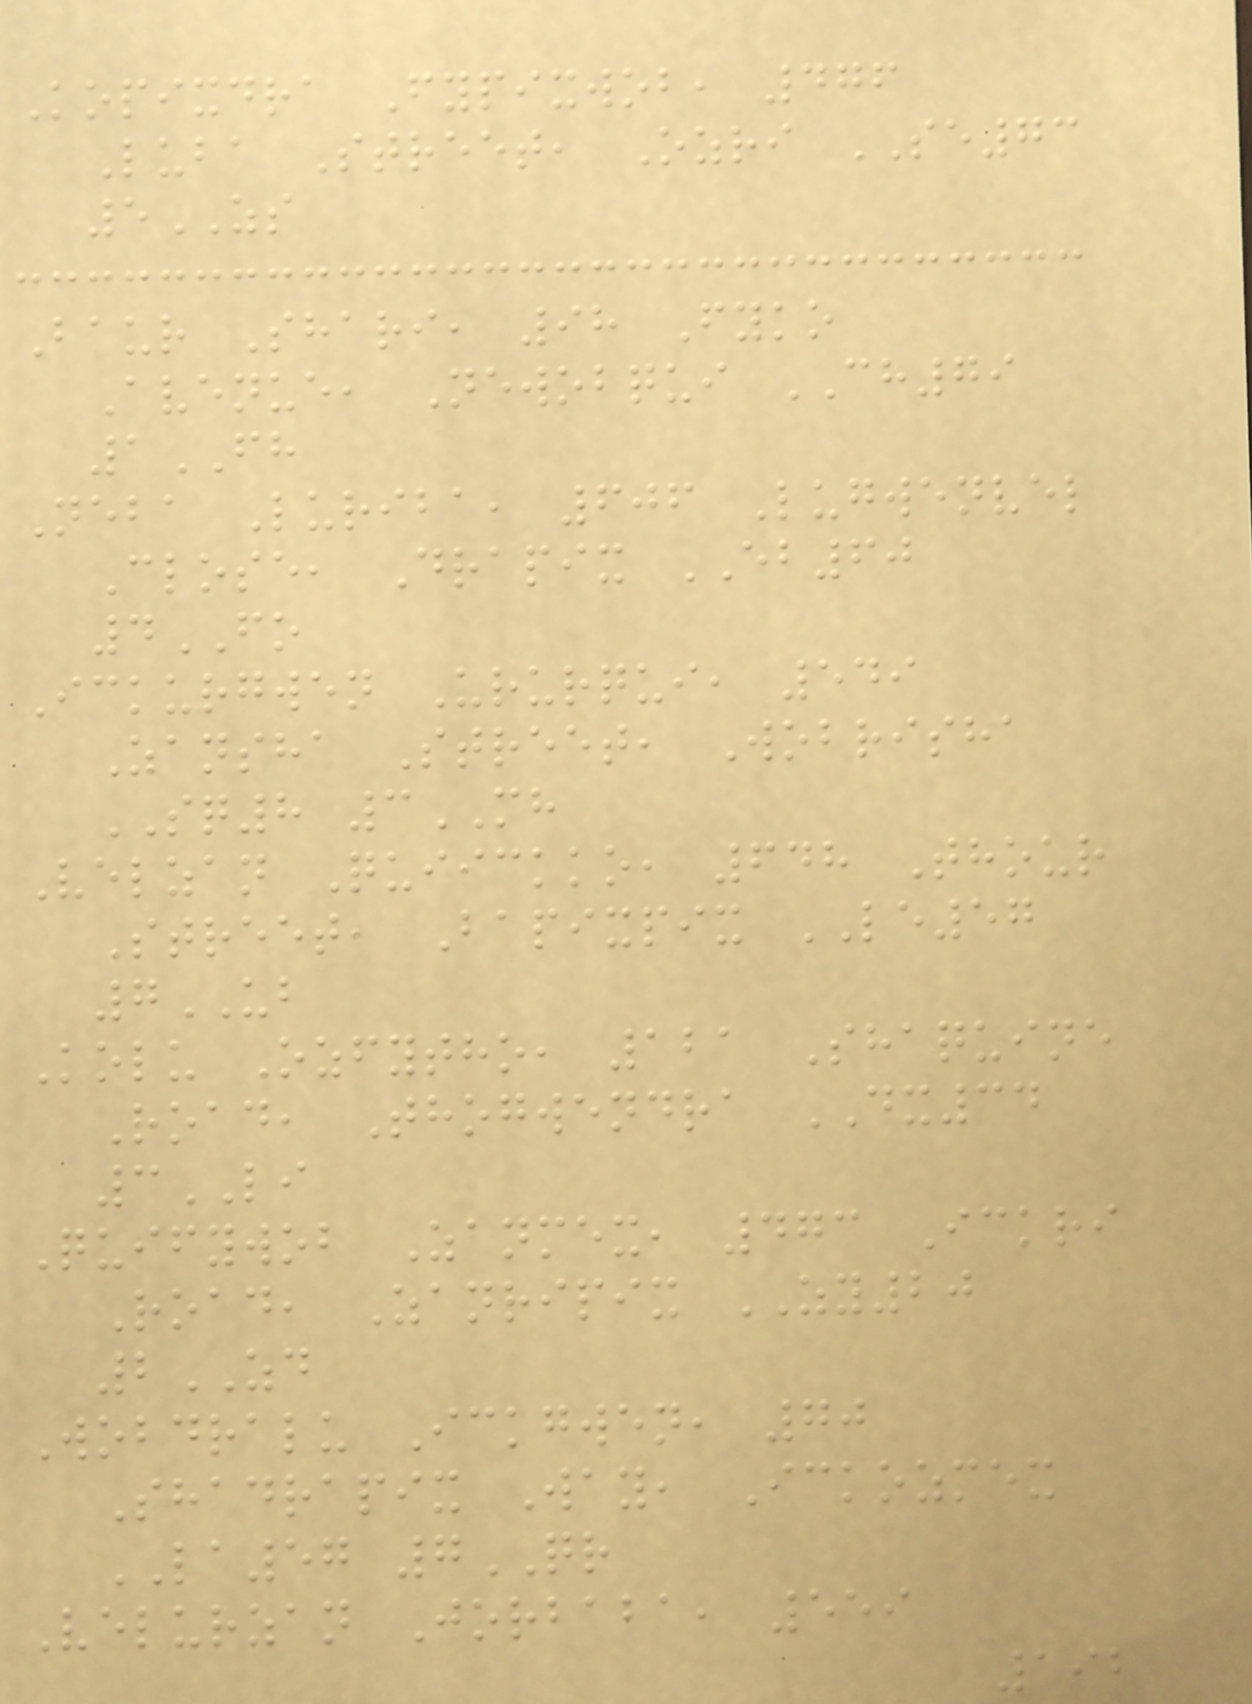Kopixdra Fypixwob, 476
Luba Street, Ozri SE73
5ZS
Baur Shari, 98 Fyko
Avenue, Newobqui CH79
1FH
Neba Luriba, 606 Lugwenvel
Close, Drapix EB60
4FO
Ickurgwen Ururqui, 549
Zansha Street, Wobrisha
SQ8 3MH
Velzan Quiickko, 648 Thour
Street, Bapixpix LE57
7UB
Kolu Ozfytho, 121 Shaquine
Road, Thogwendra DX34
3LI
Quifywob Zanmex, 473 Ickri
Road, Zanripix ZY20
2ZD
Wobdralu Ickgwen, 70
Shadrapix Way, Ickozmex
LA57 7QR
Velurzan Jorbaba, 559
192
